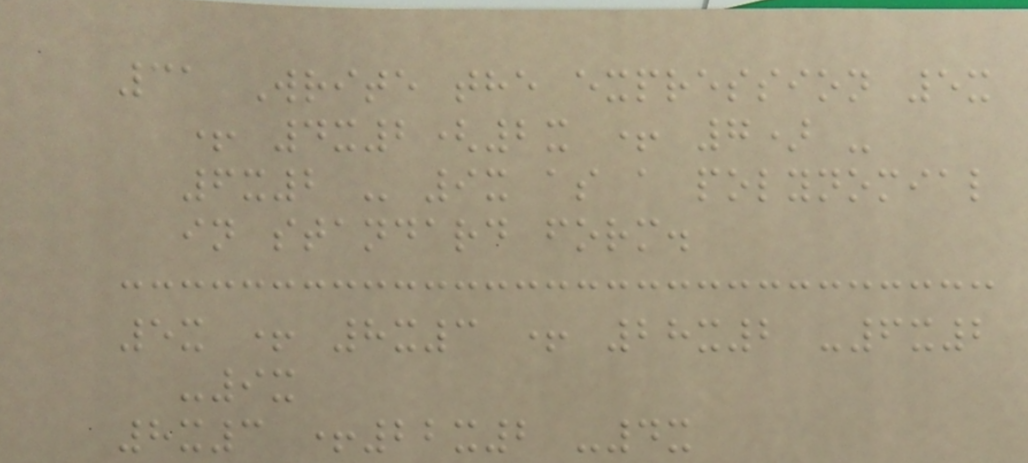31 Write the expression 5x
+ 4x2(2x + 7) -
6x2 - 9x as a polynomial
in standard form.
5x + 8x3 + 28x2 -6x2
-9x
8x3 +22x2 -4x
